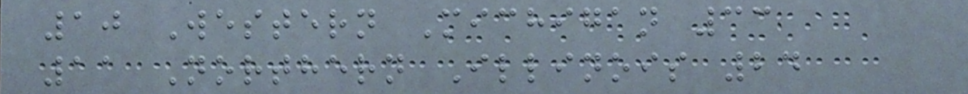10 Western Michigan 33
11 Northern Illinois 24
